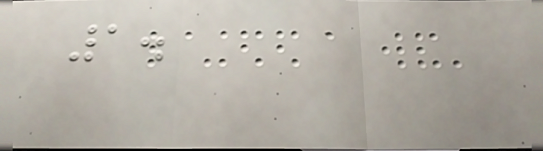1.
